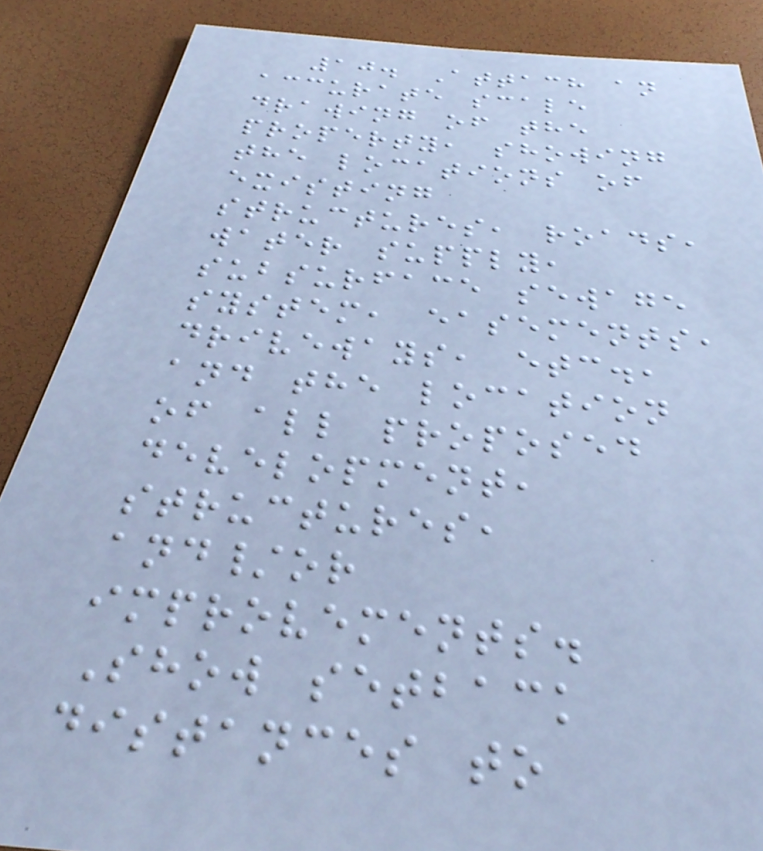10. Attach an
accurate scale
drawing of the
property, showing
the locations of
existing
structures, roads,
water supply,
subsurface sewage
system, easements,
driveways, etc.,
and the location
of all proposed
development,
structures,
and/or
improvements.
Show setback
distances to
